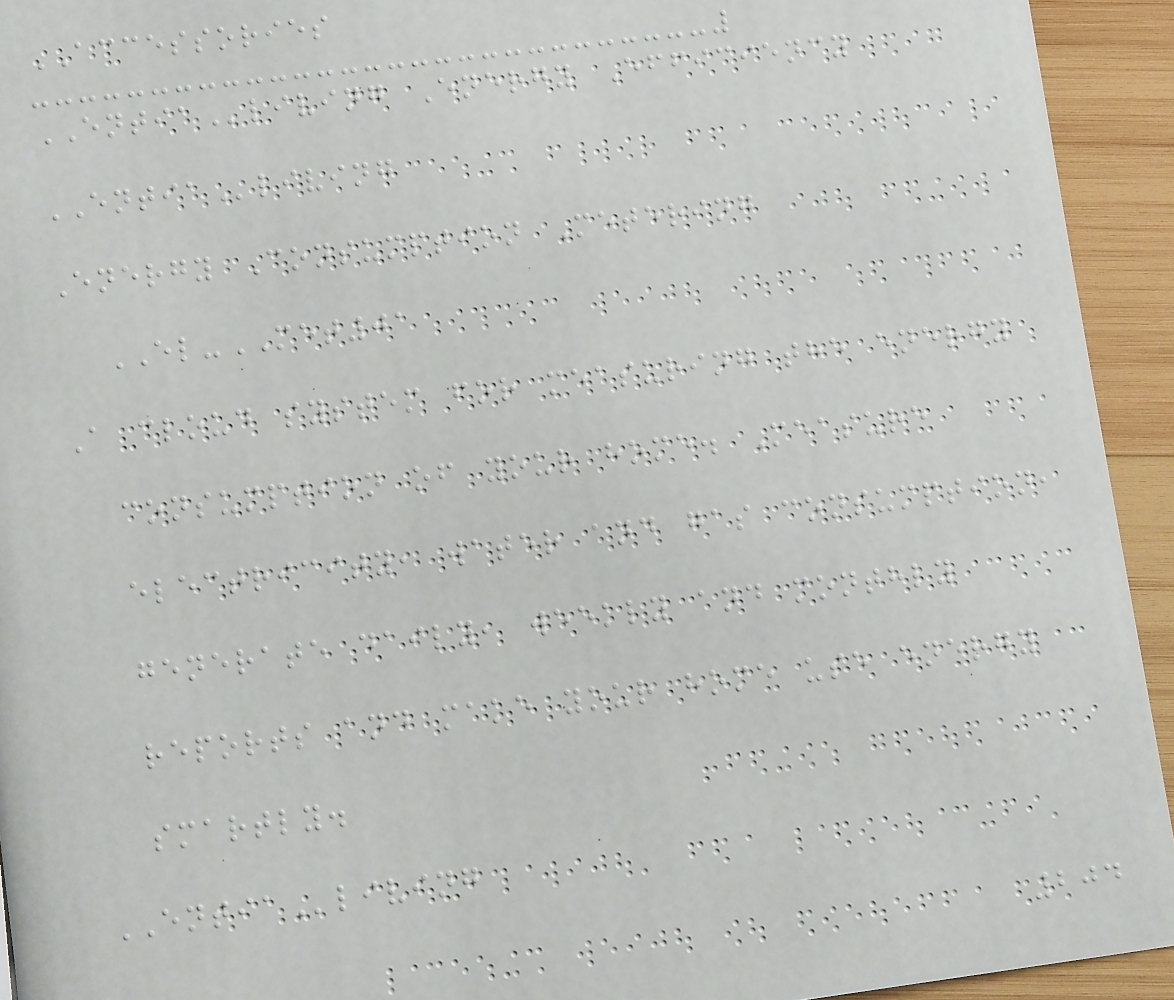ACCESSORIES
ENTIAliving Energy Efficiency
ENTIAliving
Energy Consumption Metering
EL-MET01
A cloud system for measuring the energy
consumption of your home. Measure
electricity, water and gas consumption,
generate daily, weekly and monthly
reports and make your home use energy
smartly.
ENTIAliving
204
